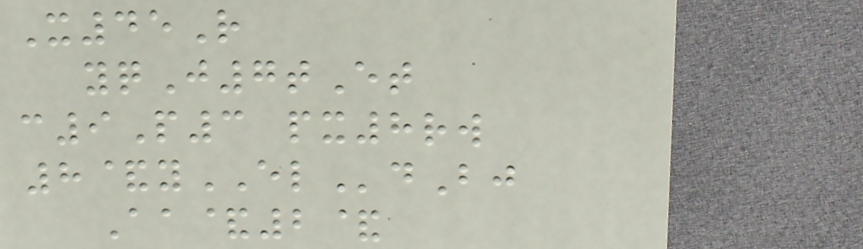X45R
yqJ7tEt
c9P3 px8rw
8&yELdBj
Aa&2&
